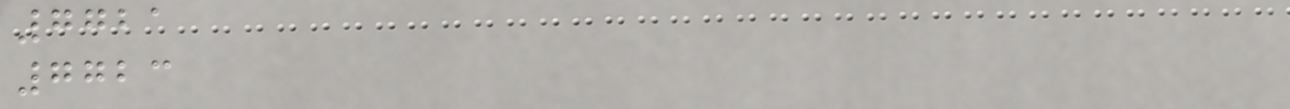7721
7723
